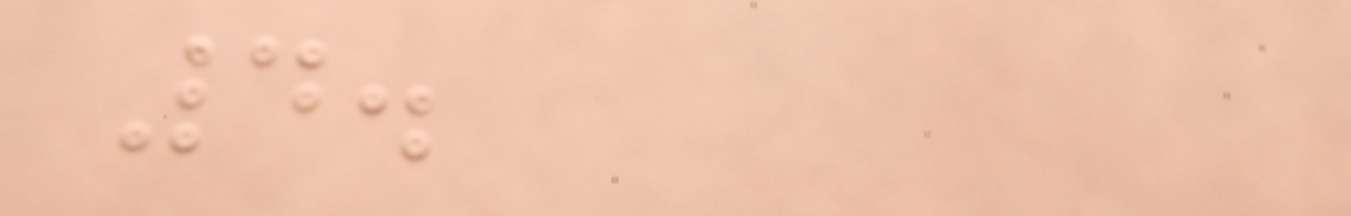4.
